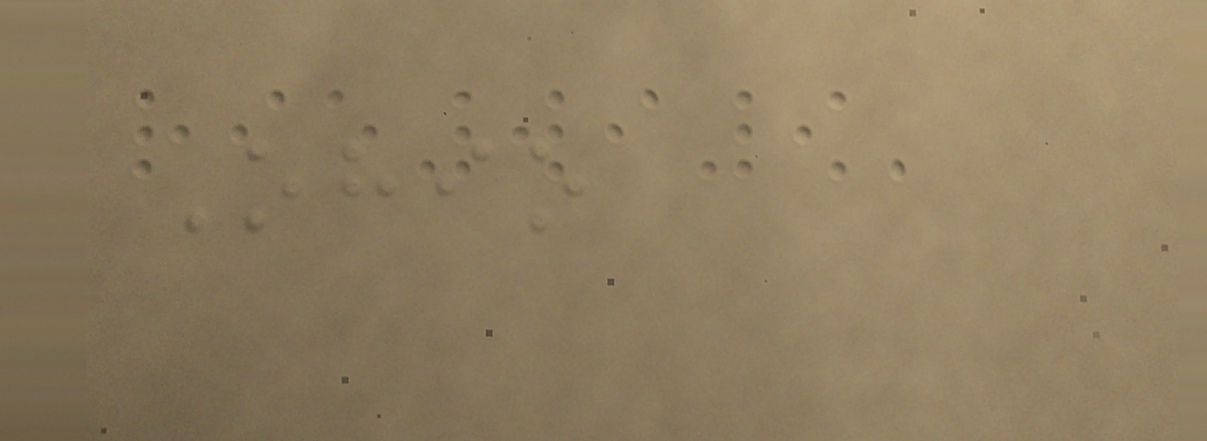Ohio
